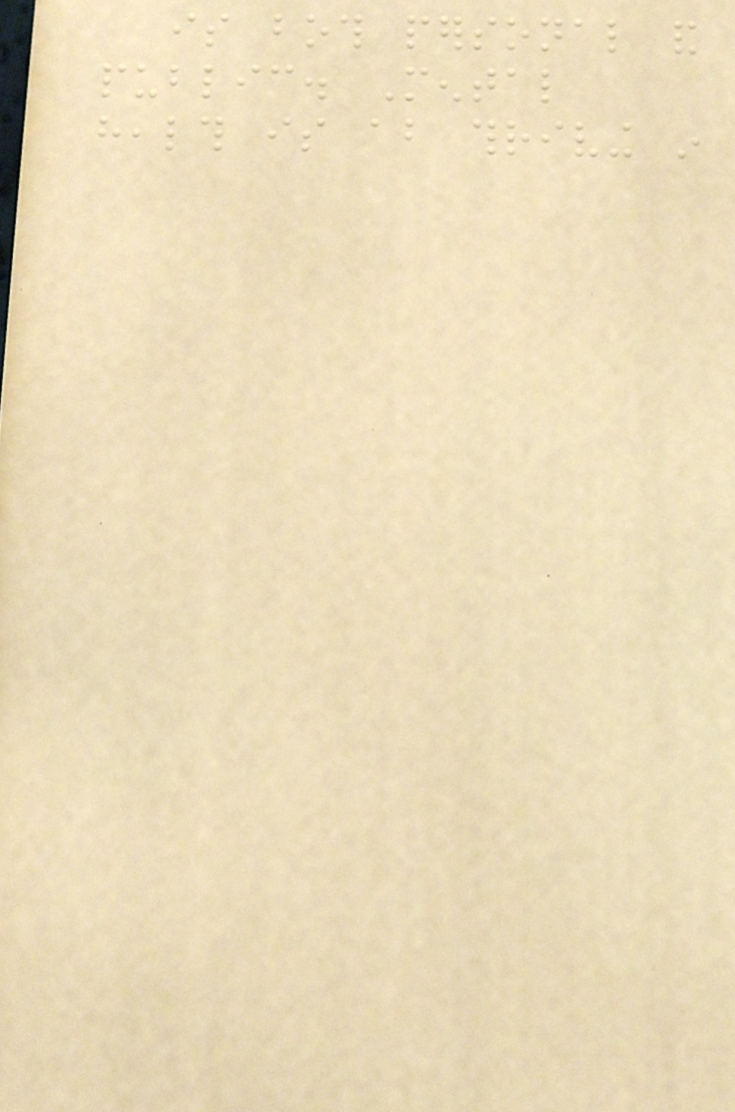is both personal and
public. Mental
health is about thriving in
